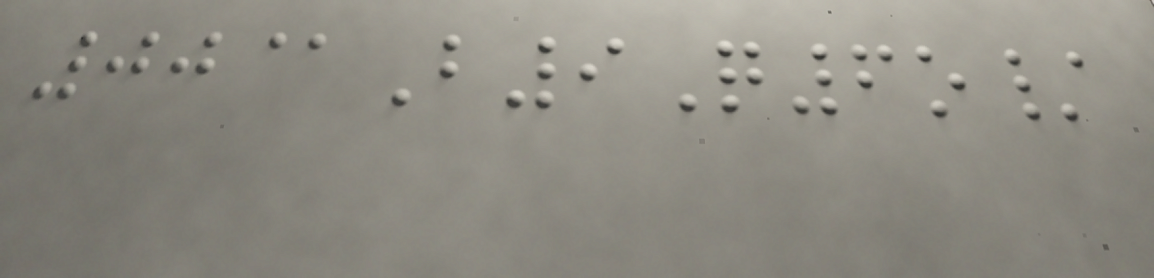00@B9Q6o/
